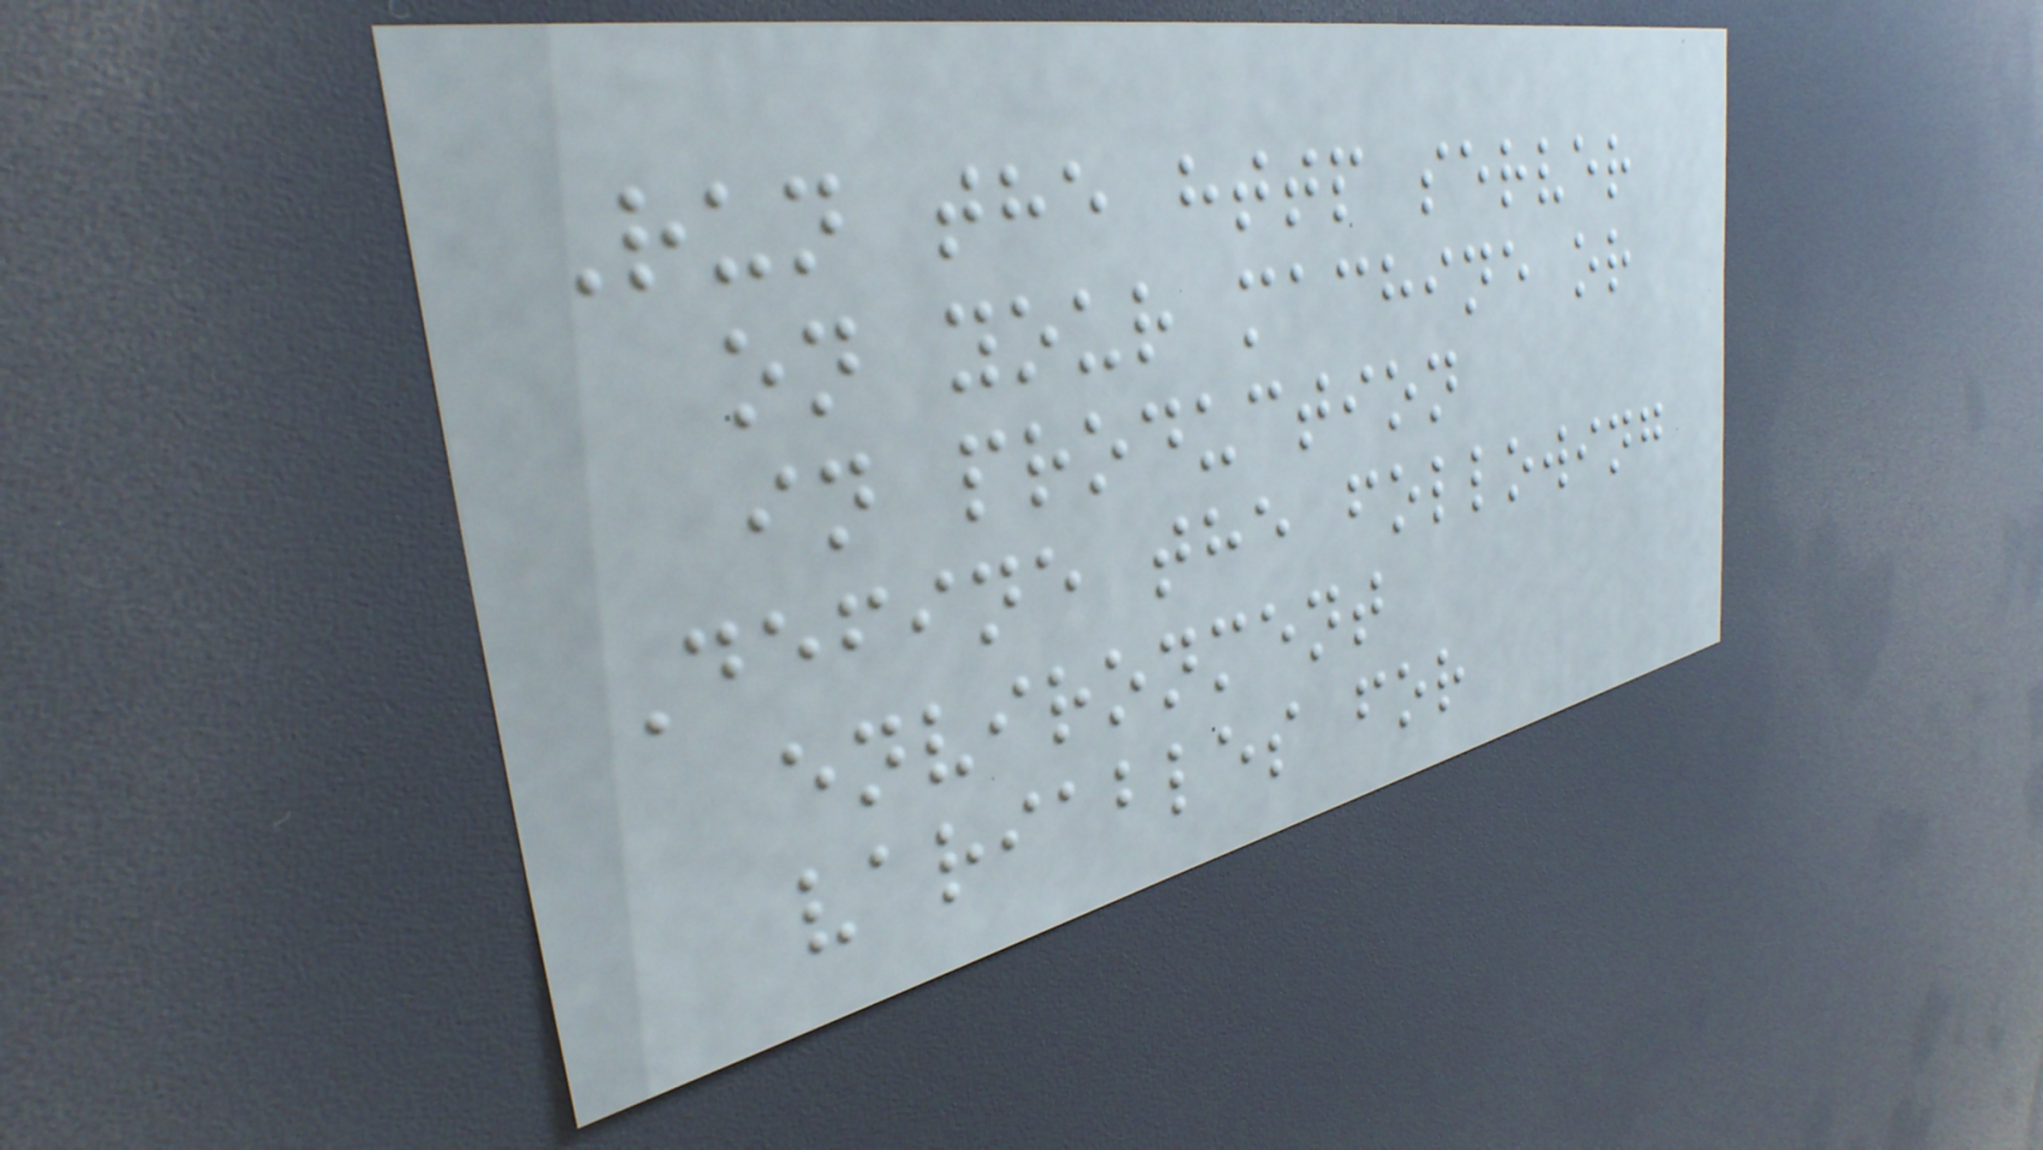Run the http server
on your machine or
in production
Define the following
environment
variables for
